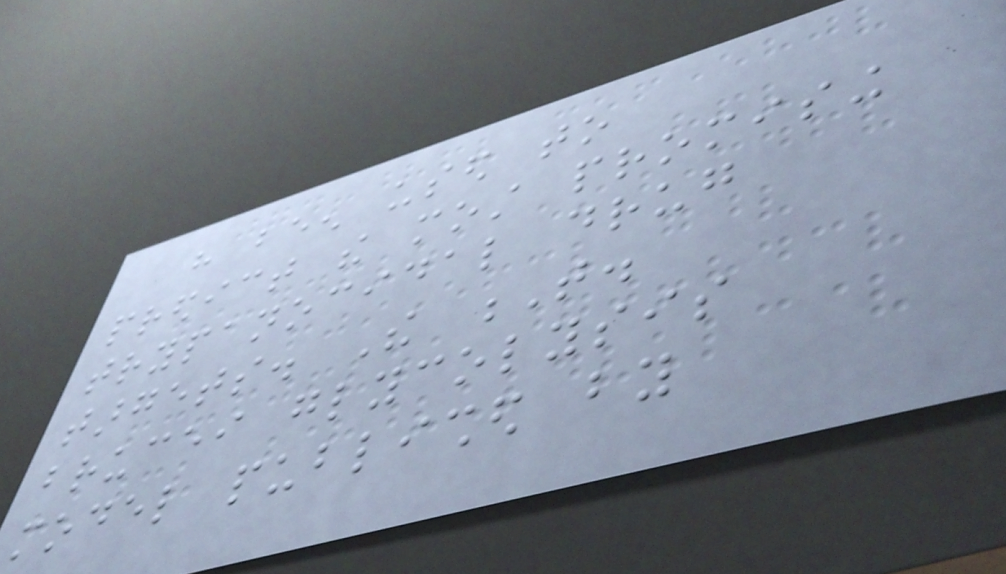have been used to
predict the most promising
trypanocidal drug
targets. The T.
brucei glycolysis
model published by
